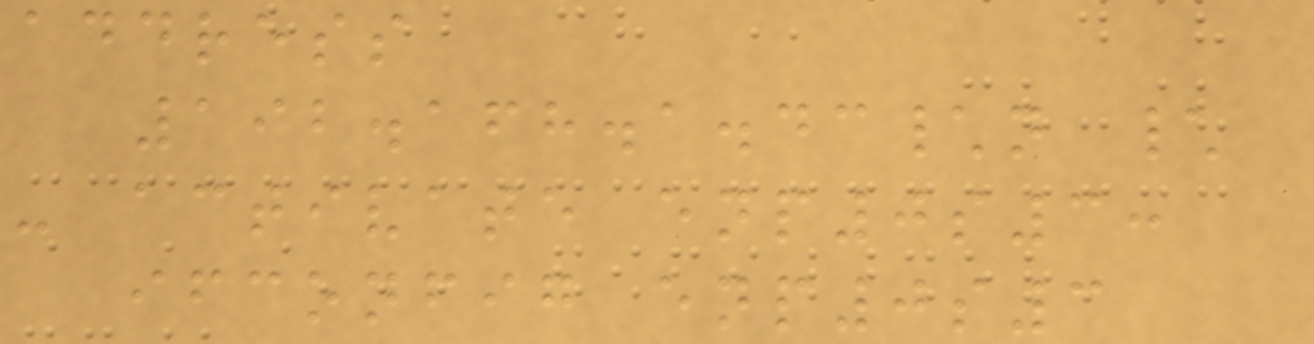address
192.168.1.43\n \
- activate enp0s3:
ifconfig enp0s3
